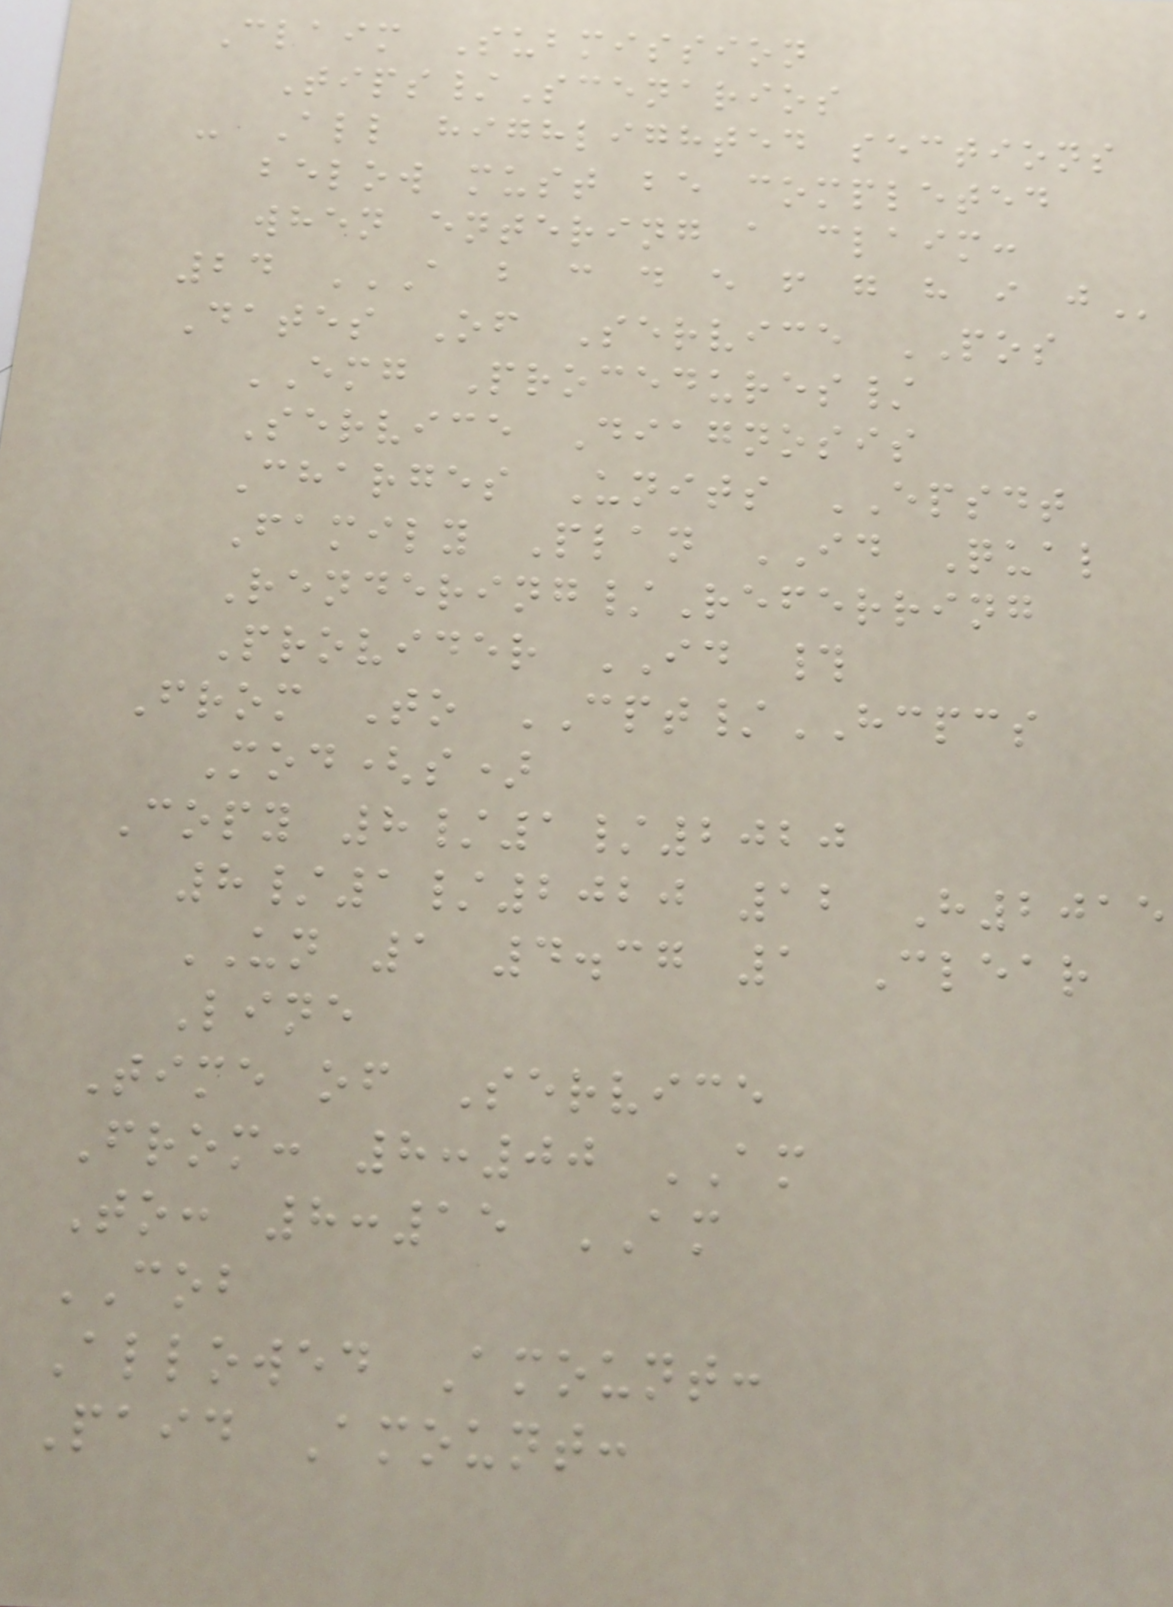Claim Submission
Tips/Scenarios
- All highlighted sections
below must be completed
when entering a claim:
24 A B C D E F G H I J
Dates Of Service POS
EMG Procedures/
Service Diagnosis
Charges Units EPSDT
Family Plan ID Qual
Rendering/Referring
Provider ID #
From To CPT/HCPCS
Mod(s)
Copy 8/1/2020
8/1/2020 12 H2015
UN 1 4.37 1 Clear
Line
Time of Service
From: 8:00 AM
To: 8:15 AM
COB
Allowed Amount:
Paid Amount:
